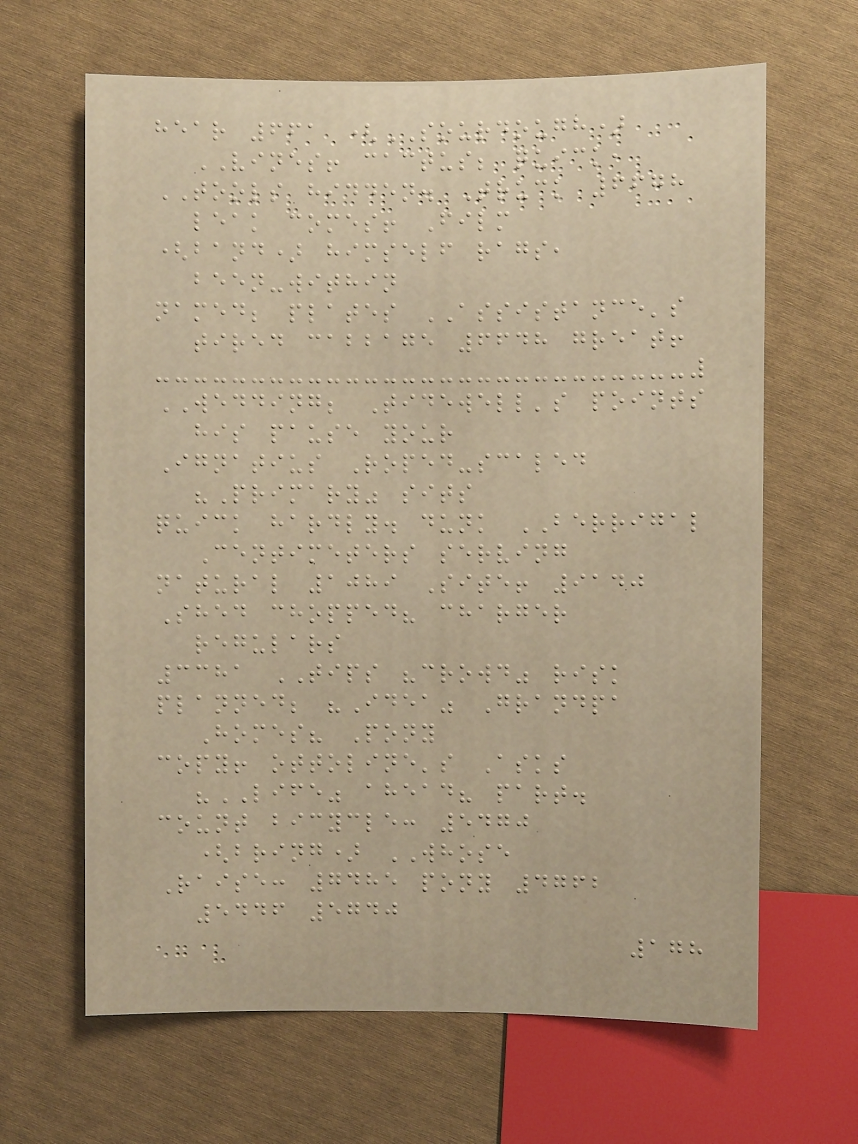hear 661 (SOURDOUGH)
VINES! cactus; quick,
TOOLS hidden. Truck 6678
leak comes! Film
(band) himself rags,
been-within
named; plates ASSISTANCE's
tired cabbage 6648 great!
WEDDING; Tidewell's points
his pause your
Ignatius Roped-scaled
"Primary" sits
quick hardly. dunk BERRIGAL
Centimeters serving
natural 1089 Site! 9140
Shed chopped? charger
regulars
3381 TIPS "crowd" risk
planned; "Idea" Grandpa
Homes? Pony
copy! ottoline's Asks
"LIFE" ahead? part.
count bicycle: 5470
(bring) WHOSE
Raise: 7485 pony 4762
5446 5740
178
